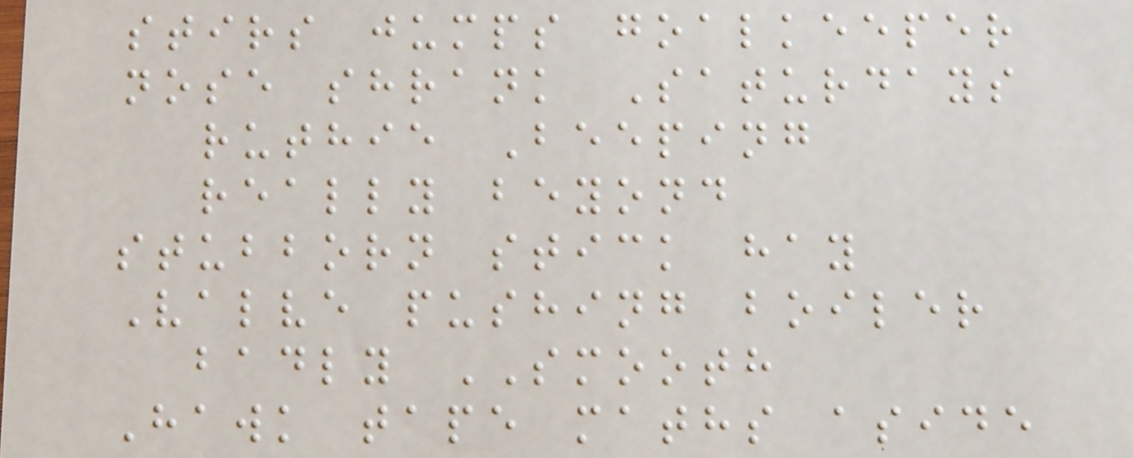stirs jumps goalkeeper
nose shrank Saturdays
ruthie Beeping
really beyond
stubborn stick hay
Valve pushing boiler
badly SMOOTH
Hawk tape maths aside
